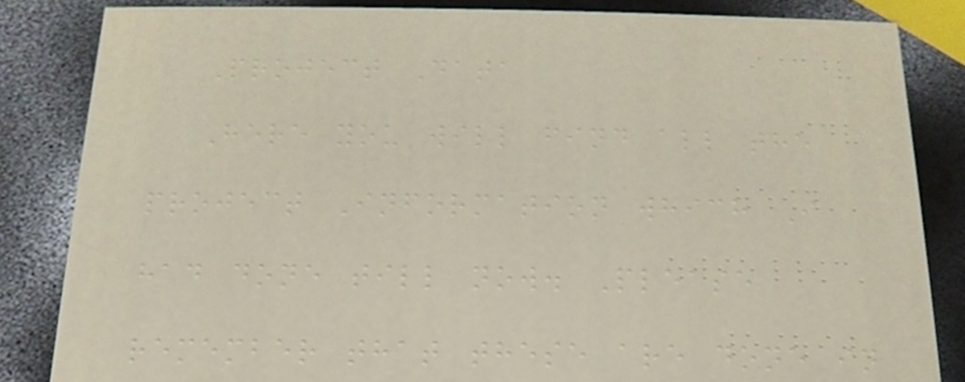Project Data
Here you will find all the
project Information which I
had done till now. Please
remember that these are done in
